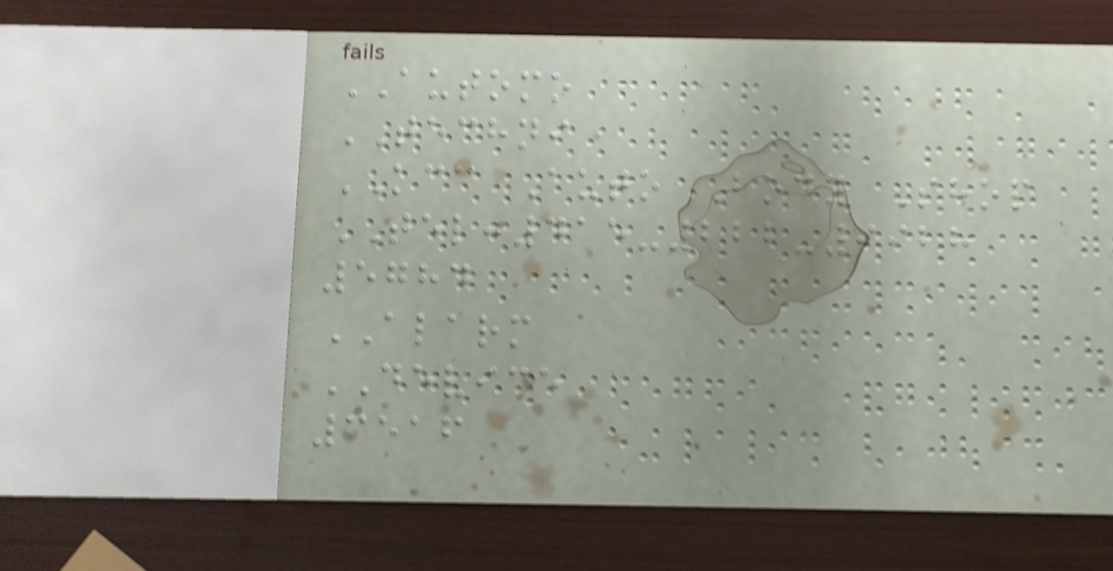AUTOMO
TECHNI
KCC Auto Body Shop
TEL:415-222-9928
5784
ALARM
DEVICE
3516
